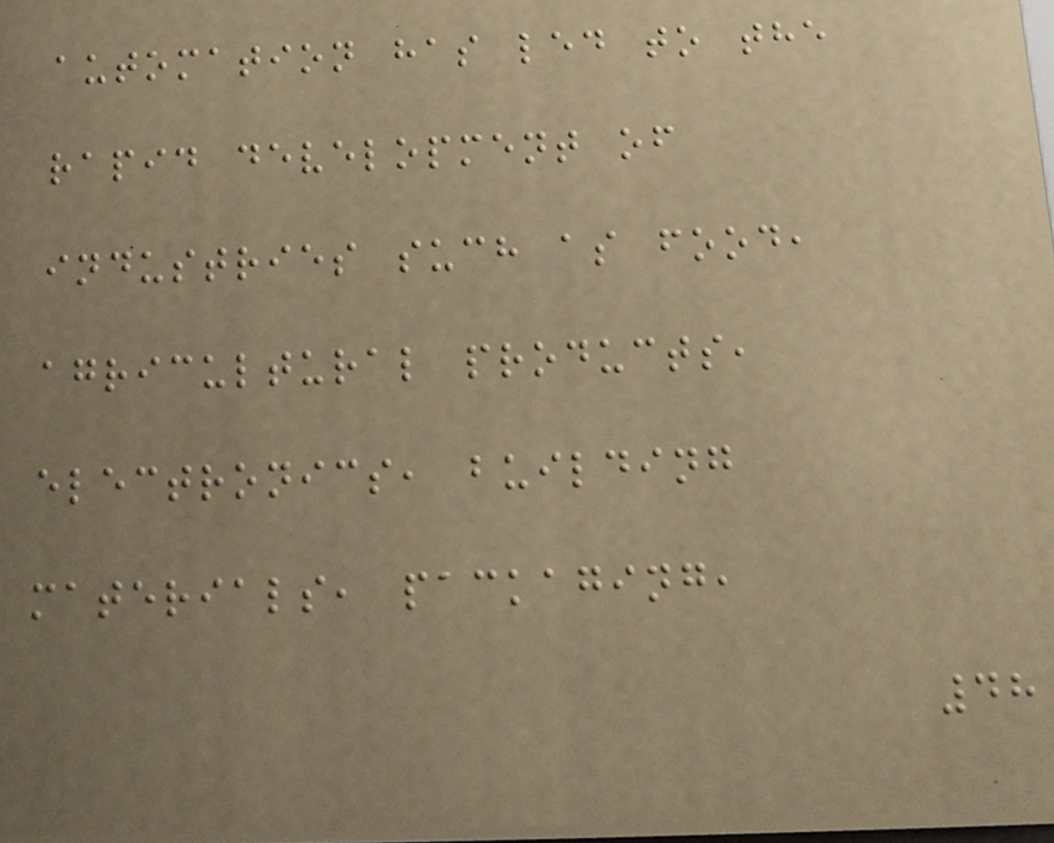automation has led to the
rapid development of
industries such as food,
agricultural products,
electronics, building
materials, packaging,
48
